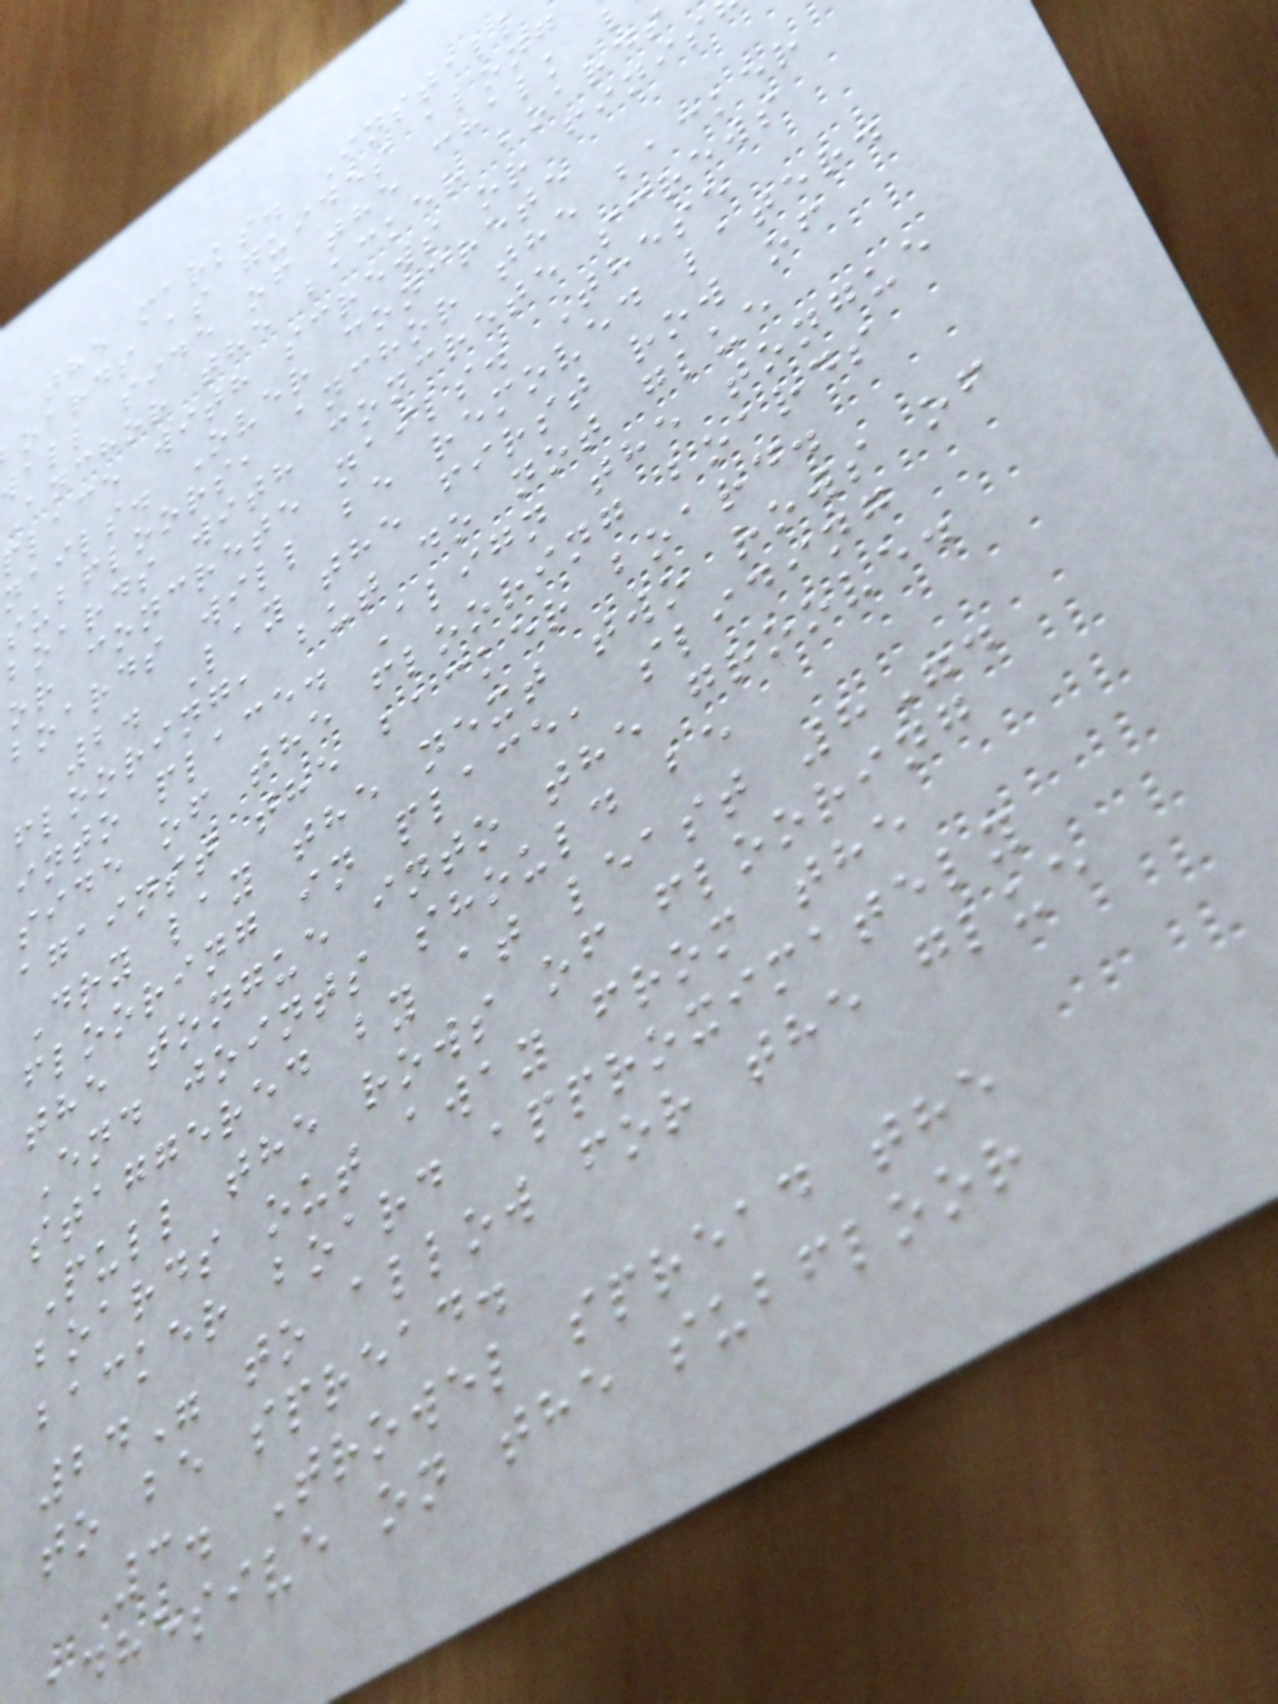the marks. Install
oards as guides along
all side of the chalk
Anchor the backer boards
place with screws or finis
nails. Over concrete
subfloors, anchor the backer
boards with concrete screws
or concrete nails. These
boards will be removed later.
2. Lay the first row of
flooring, but do not glue
into place. Align the tongue
side of the flooring boards
against the backer board.
Dry lay the next two rows of
flooring in place, sliding
the tongue into the groove.
End joints should be
staggered by at least 8".
Pull the rows of flooring
boards out away from the
backer board approximately
24" to allow for the glue
to be spread.
3. Trowel spread the
dhesive on the subfloor
